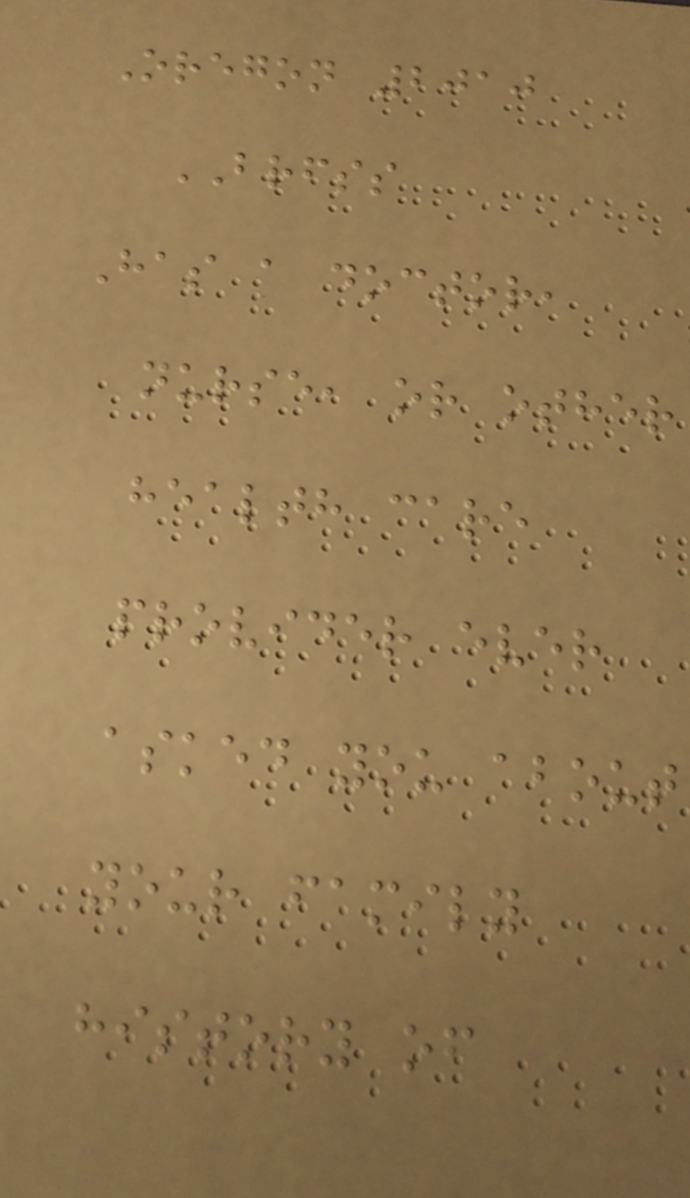Oregon 2010
BRFSS
Has a doctor,
nurse, or other
health care
provider ever
asked you about
your family
history of
